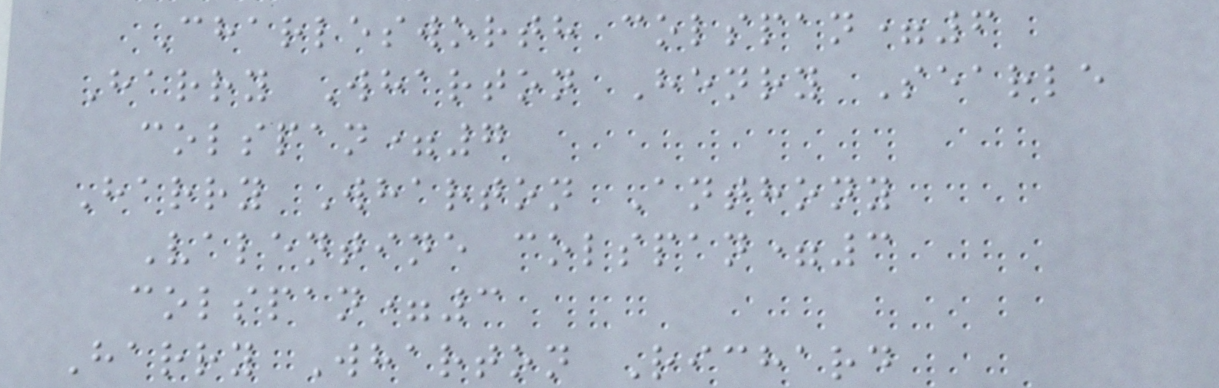Charlesworth colspan=6
Harry Wharton Henry Searle
colspan=7
Harry Wharton Anthony
Valentine colspan=3
colspan=3
Harry Wharton Richard
